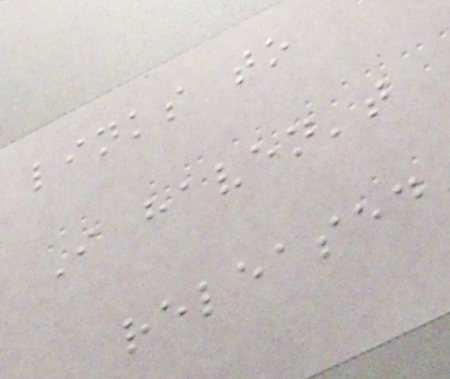links to
I haven't
released
